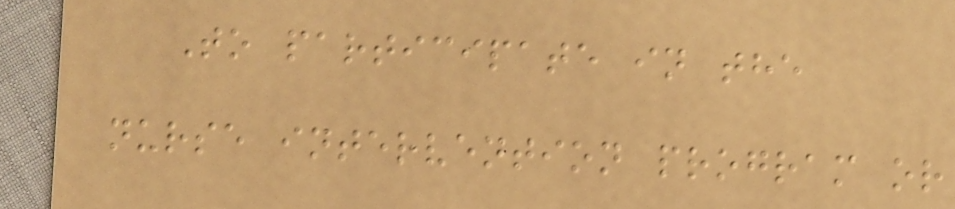To participate in the
nurse intervention program or
